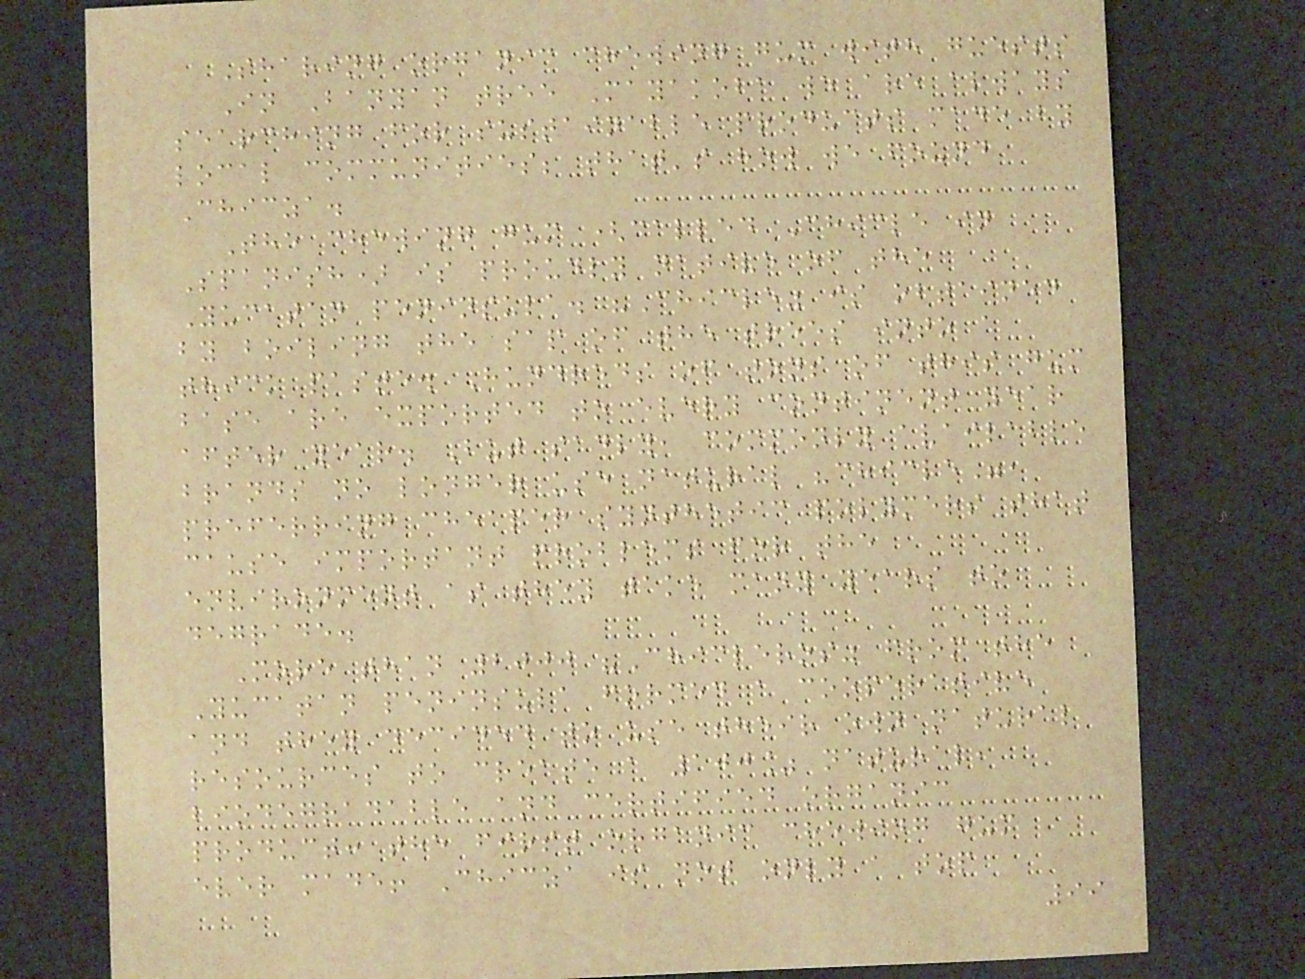Sharing organic chewing gum with guests
In Banyan tree Mayakoba we are always
searching for sustainable products made by
local communities; that's how we found
Chicza.
The chewing gum (called Chicle in
Spanish) is proudly native of the
Yucatan peninsula. "Chicle" is obtained
by boiling the sap of the trees into a
thick paste. Hundreds of tons of this gum
base are exported to every continent year
after year. But sadly, commonly available
brands no longer use natural "chicle",
preferring cheaper synthetic polymers that
cause important problems for the
environment as they take many years to
degrade.
More than 2000 "Chicleros" from the
Yucatan peninsula formed a cooperative
and they decided to use their own natural
resources to create a 100% natural,
biodegradable and certified organic
product: the first organic chewing gum
ever made! Chicza is not only a top
99
